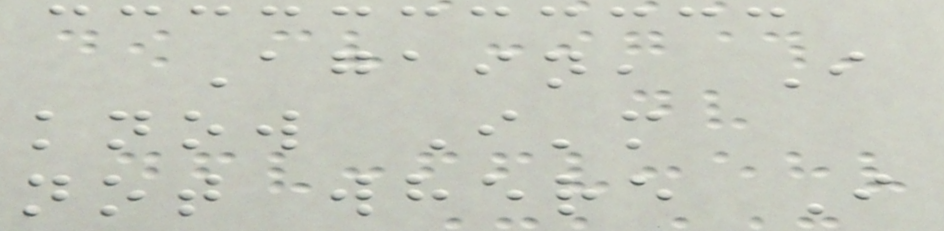Again, I
know I'm
not where I
